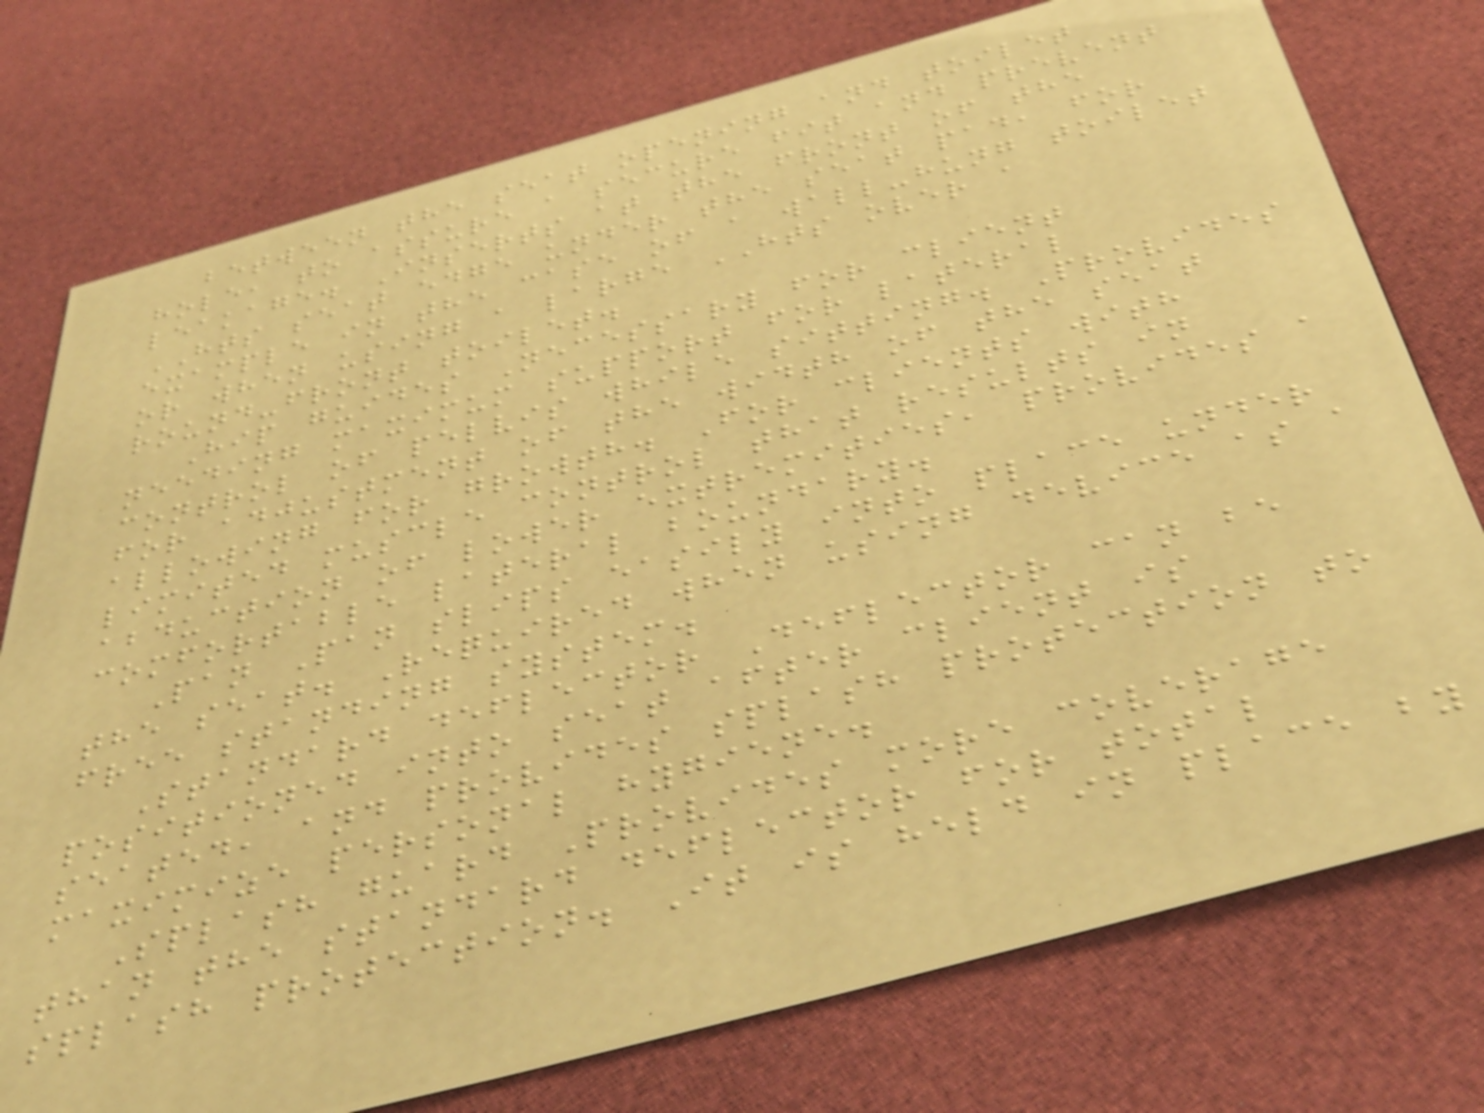between the seat opening and toilet
hole, to assure a secure fit and prevent
leakage. Inserts at the front of the
HTS seat edge under the seat pad, for
example in the case of a wall-hung toilet
or when using a large HTS over a
round-front toilet.
Hip guides Necessary for client
needing maximum support for lateral
control of pelvis while sitting. Provides
for adjustment of the width of the seat
allowing for growth. For clients with
limited muscle control that results in
abduction of lower extremities, provides a
comfortable lateral boundary.
Pan Pan slips easily into place under
the seat. Required when using device as a
free standing system.
Standard deflector Deflector can be
positioned into seat after client is
seated, and provides splash protection to
maximize personal hygiene.
Splash guard Provides more coverage
than the standard deflector for total
splash protection. It is held in place by
